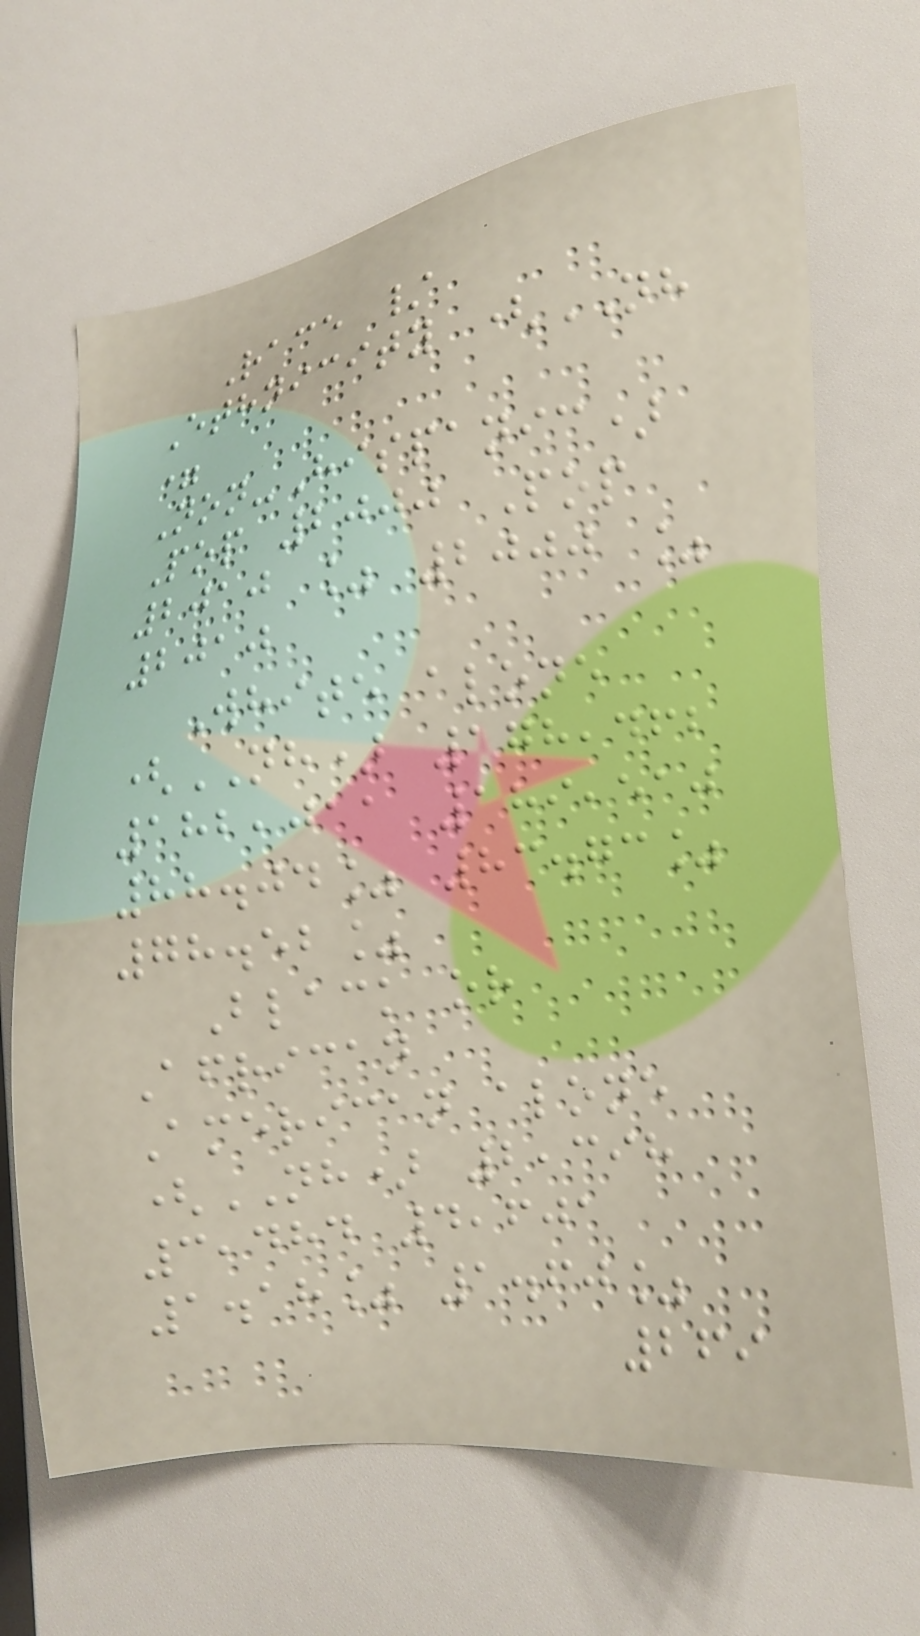Race /
Ethnicity (NH
=
Non-Hispanic)
Pop 2000 Pop
2010 % 2000 %
2010
White alone
(NH) 178,462
182,011 189,510
88.04% 83.73%
78.52%
Black or
African
American alone
(NH) 2,398
3,484 4,601
1.18% 1.60%
269
